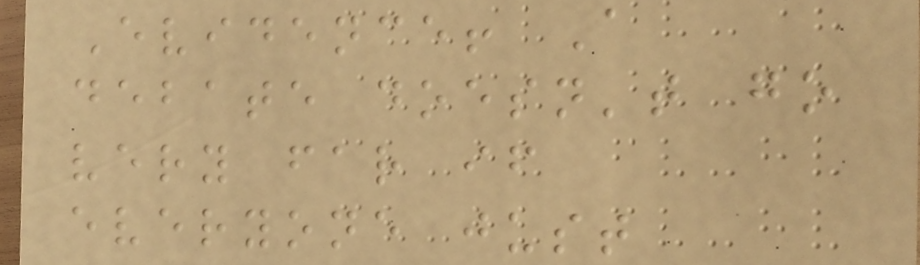Evidence! A
debate doesn't go
very far if
everyone just
